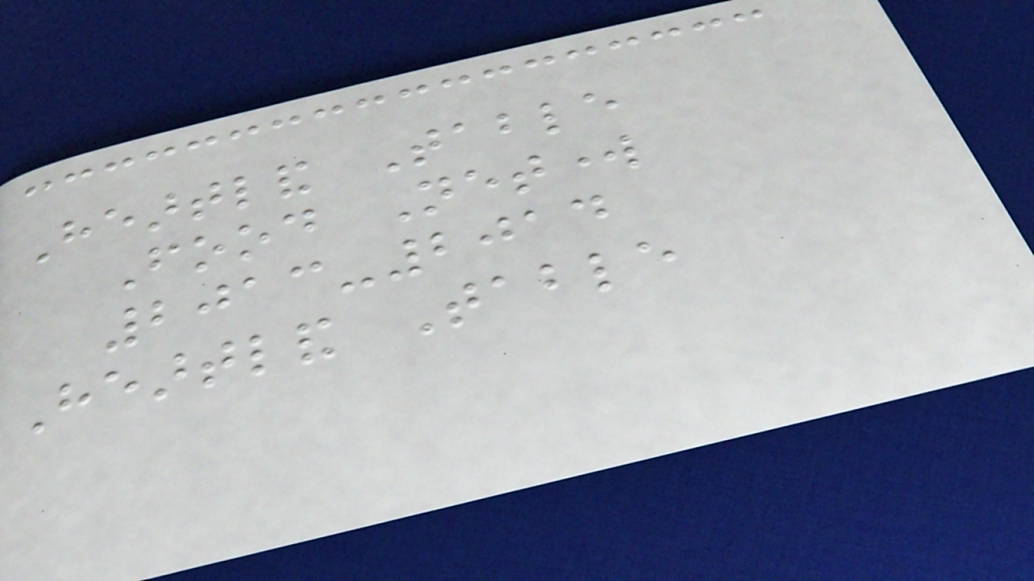Heartland Table
Food Network
2013-2014
Heartland Table
